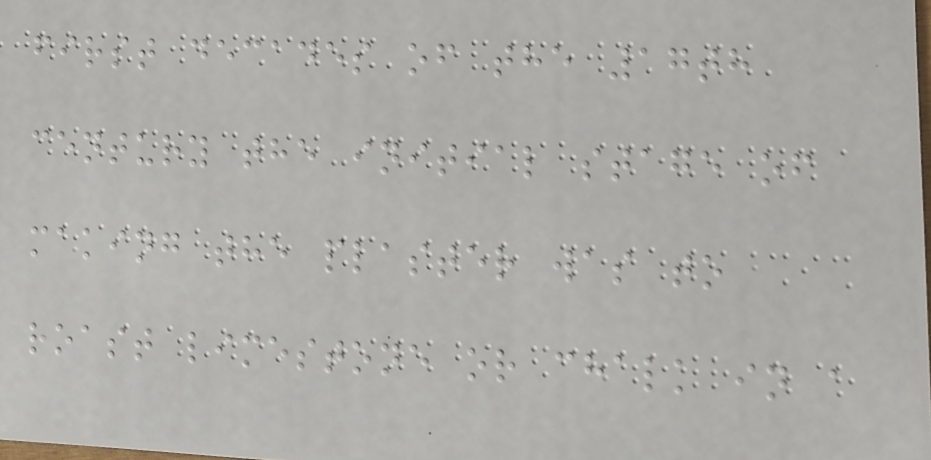first decades of the 17th
century the initial stage of
making the plaster was to
roast limestone or chalk in a
